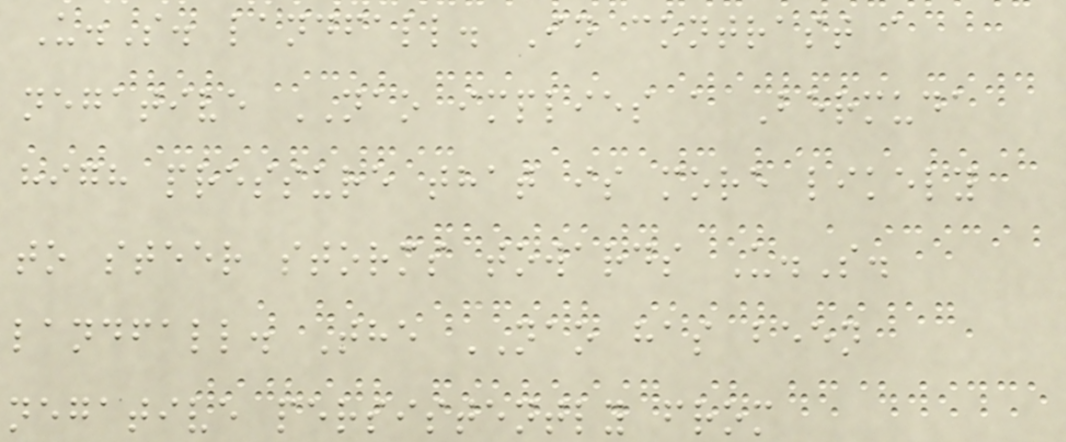U.S. landfall. In contrast a
negative NAO implies a Bermuda
high pressure that is more likely
to steer storms towards U.S.
landfall. The NAO has been
negative persistently from
